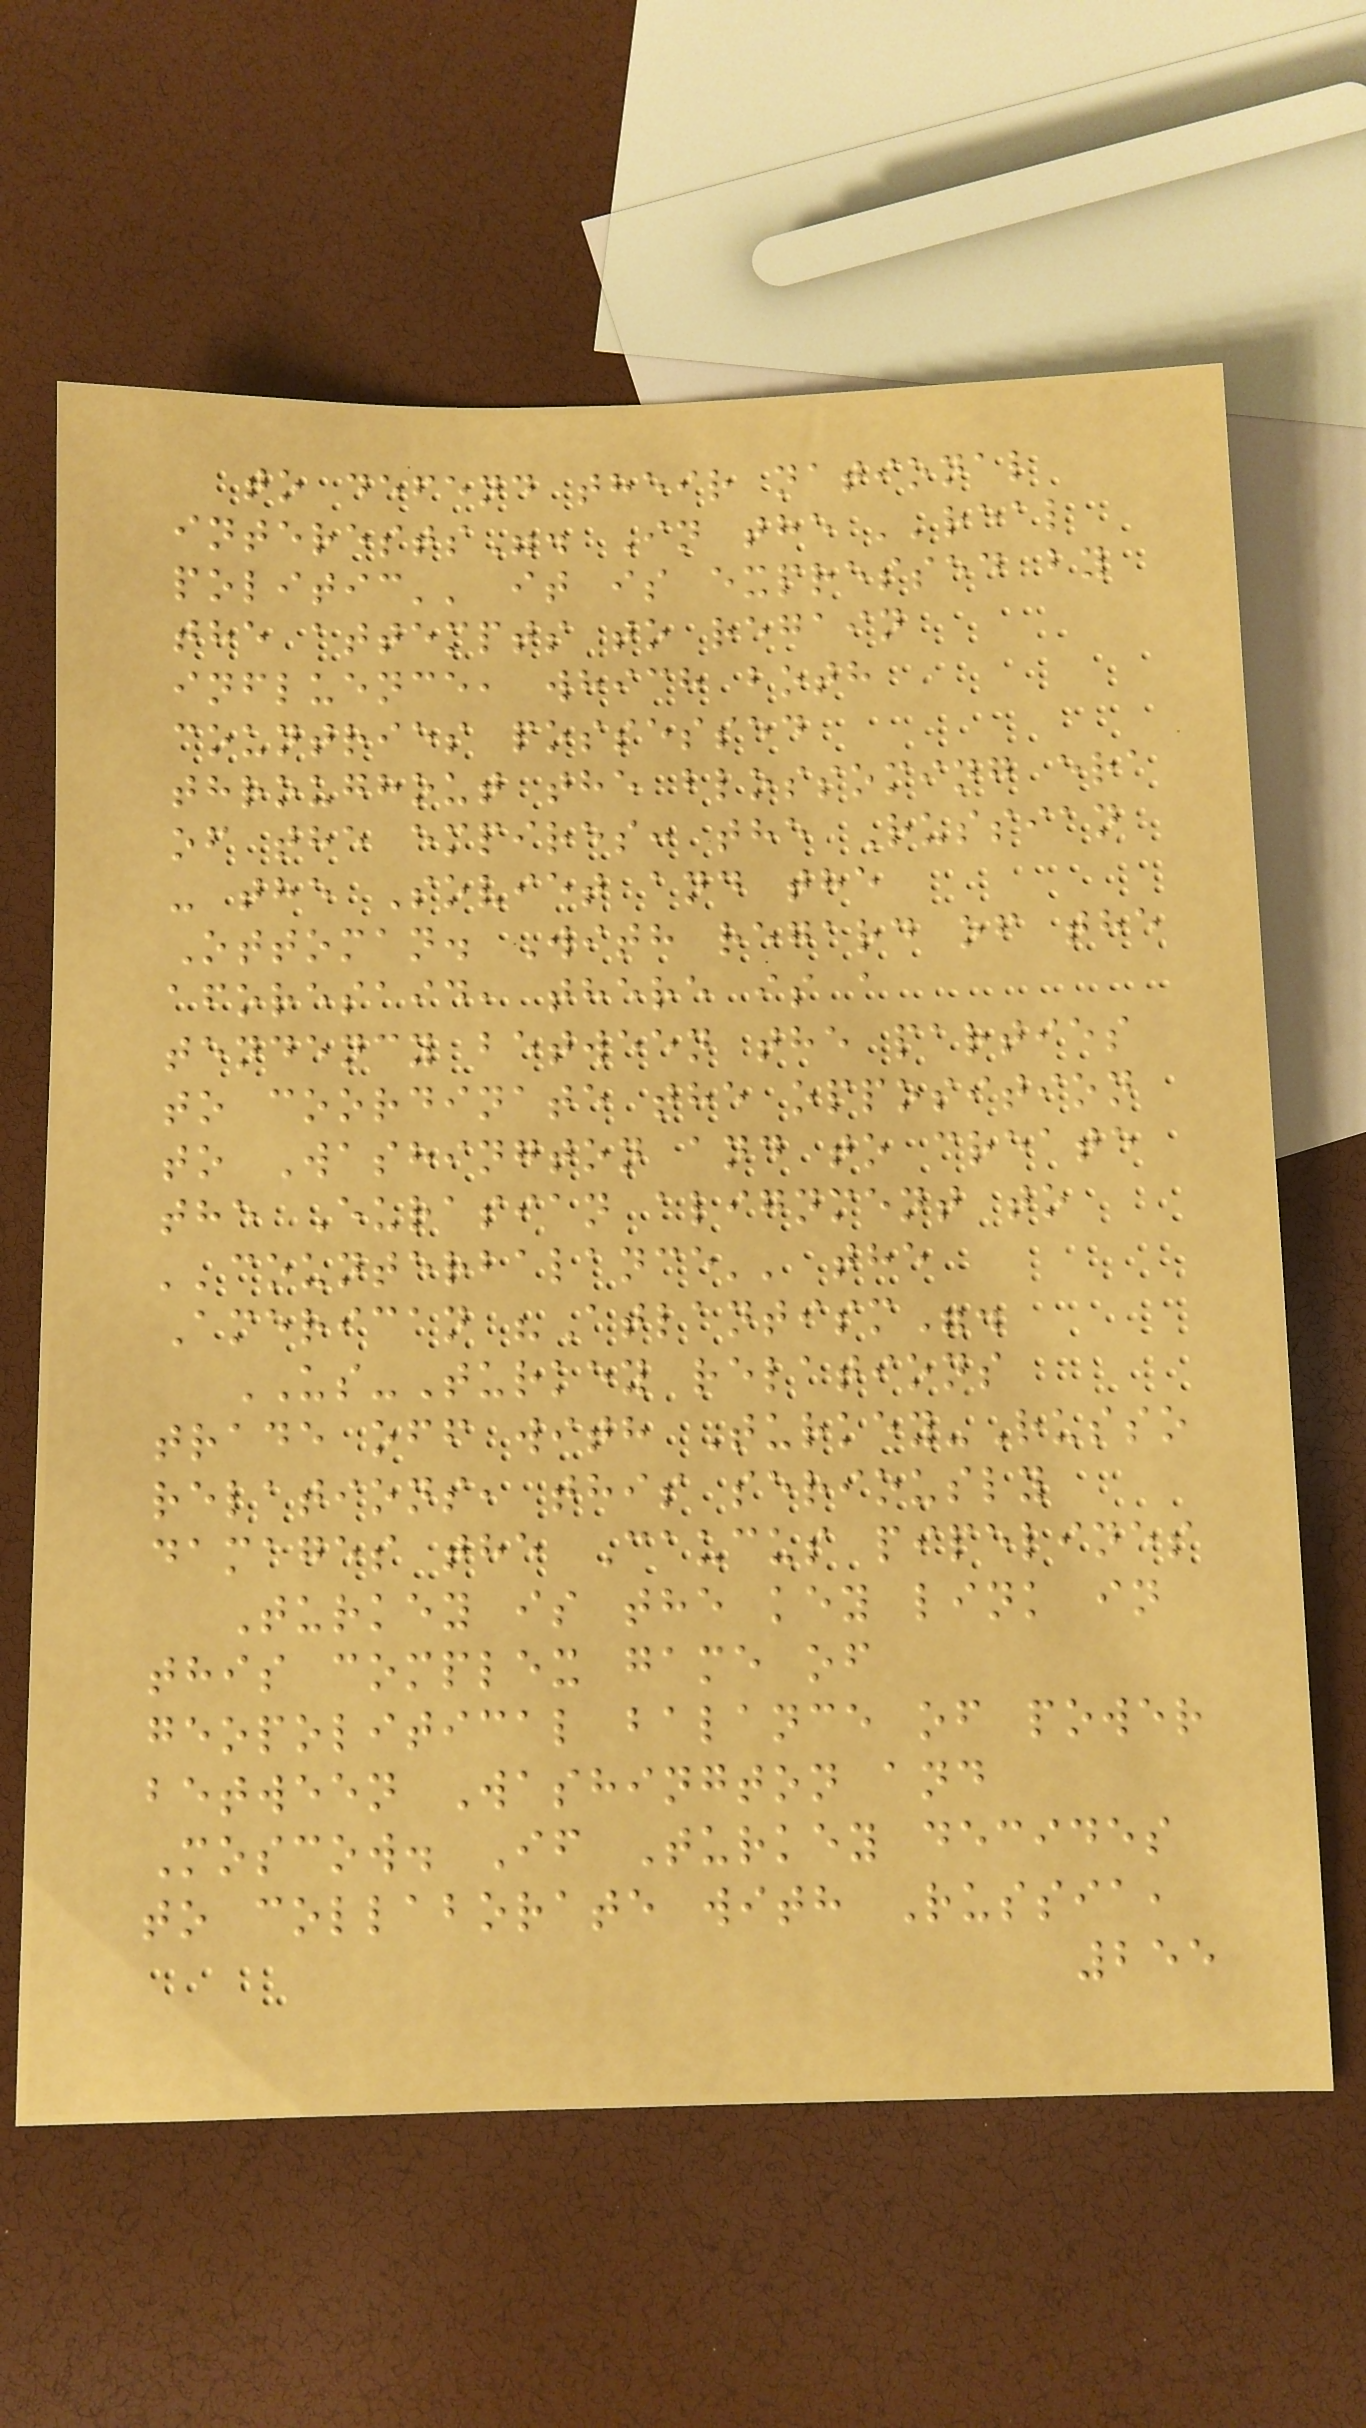to defend their national
interests". In the ''real
politic'' it is expressed by
the attempts to regain
influence, which both
countries possessed
throughout the blossoming era
of the empires: the Russian
- the Soviet and the
Ottoman. With regard of the
aforesaid, there is a
tendency between the parties
to coordinate the opposition
to Washington and to create
the Eurasian alignment to
''counterbalance'' the
American "Atlantism".
US-Turkey relations
trade off with Turkey-Russo
relations, this seriously
damages the Caucus pipelines
Turkey is the key link in
this complex game of
geopolitical balance of power
between Washington and
Moscow. If Turkey decides
to collaborate with Russia,
255
